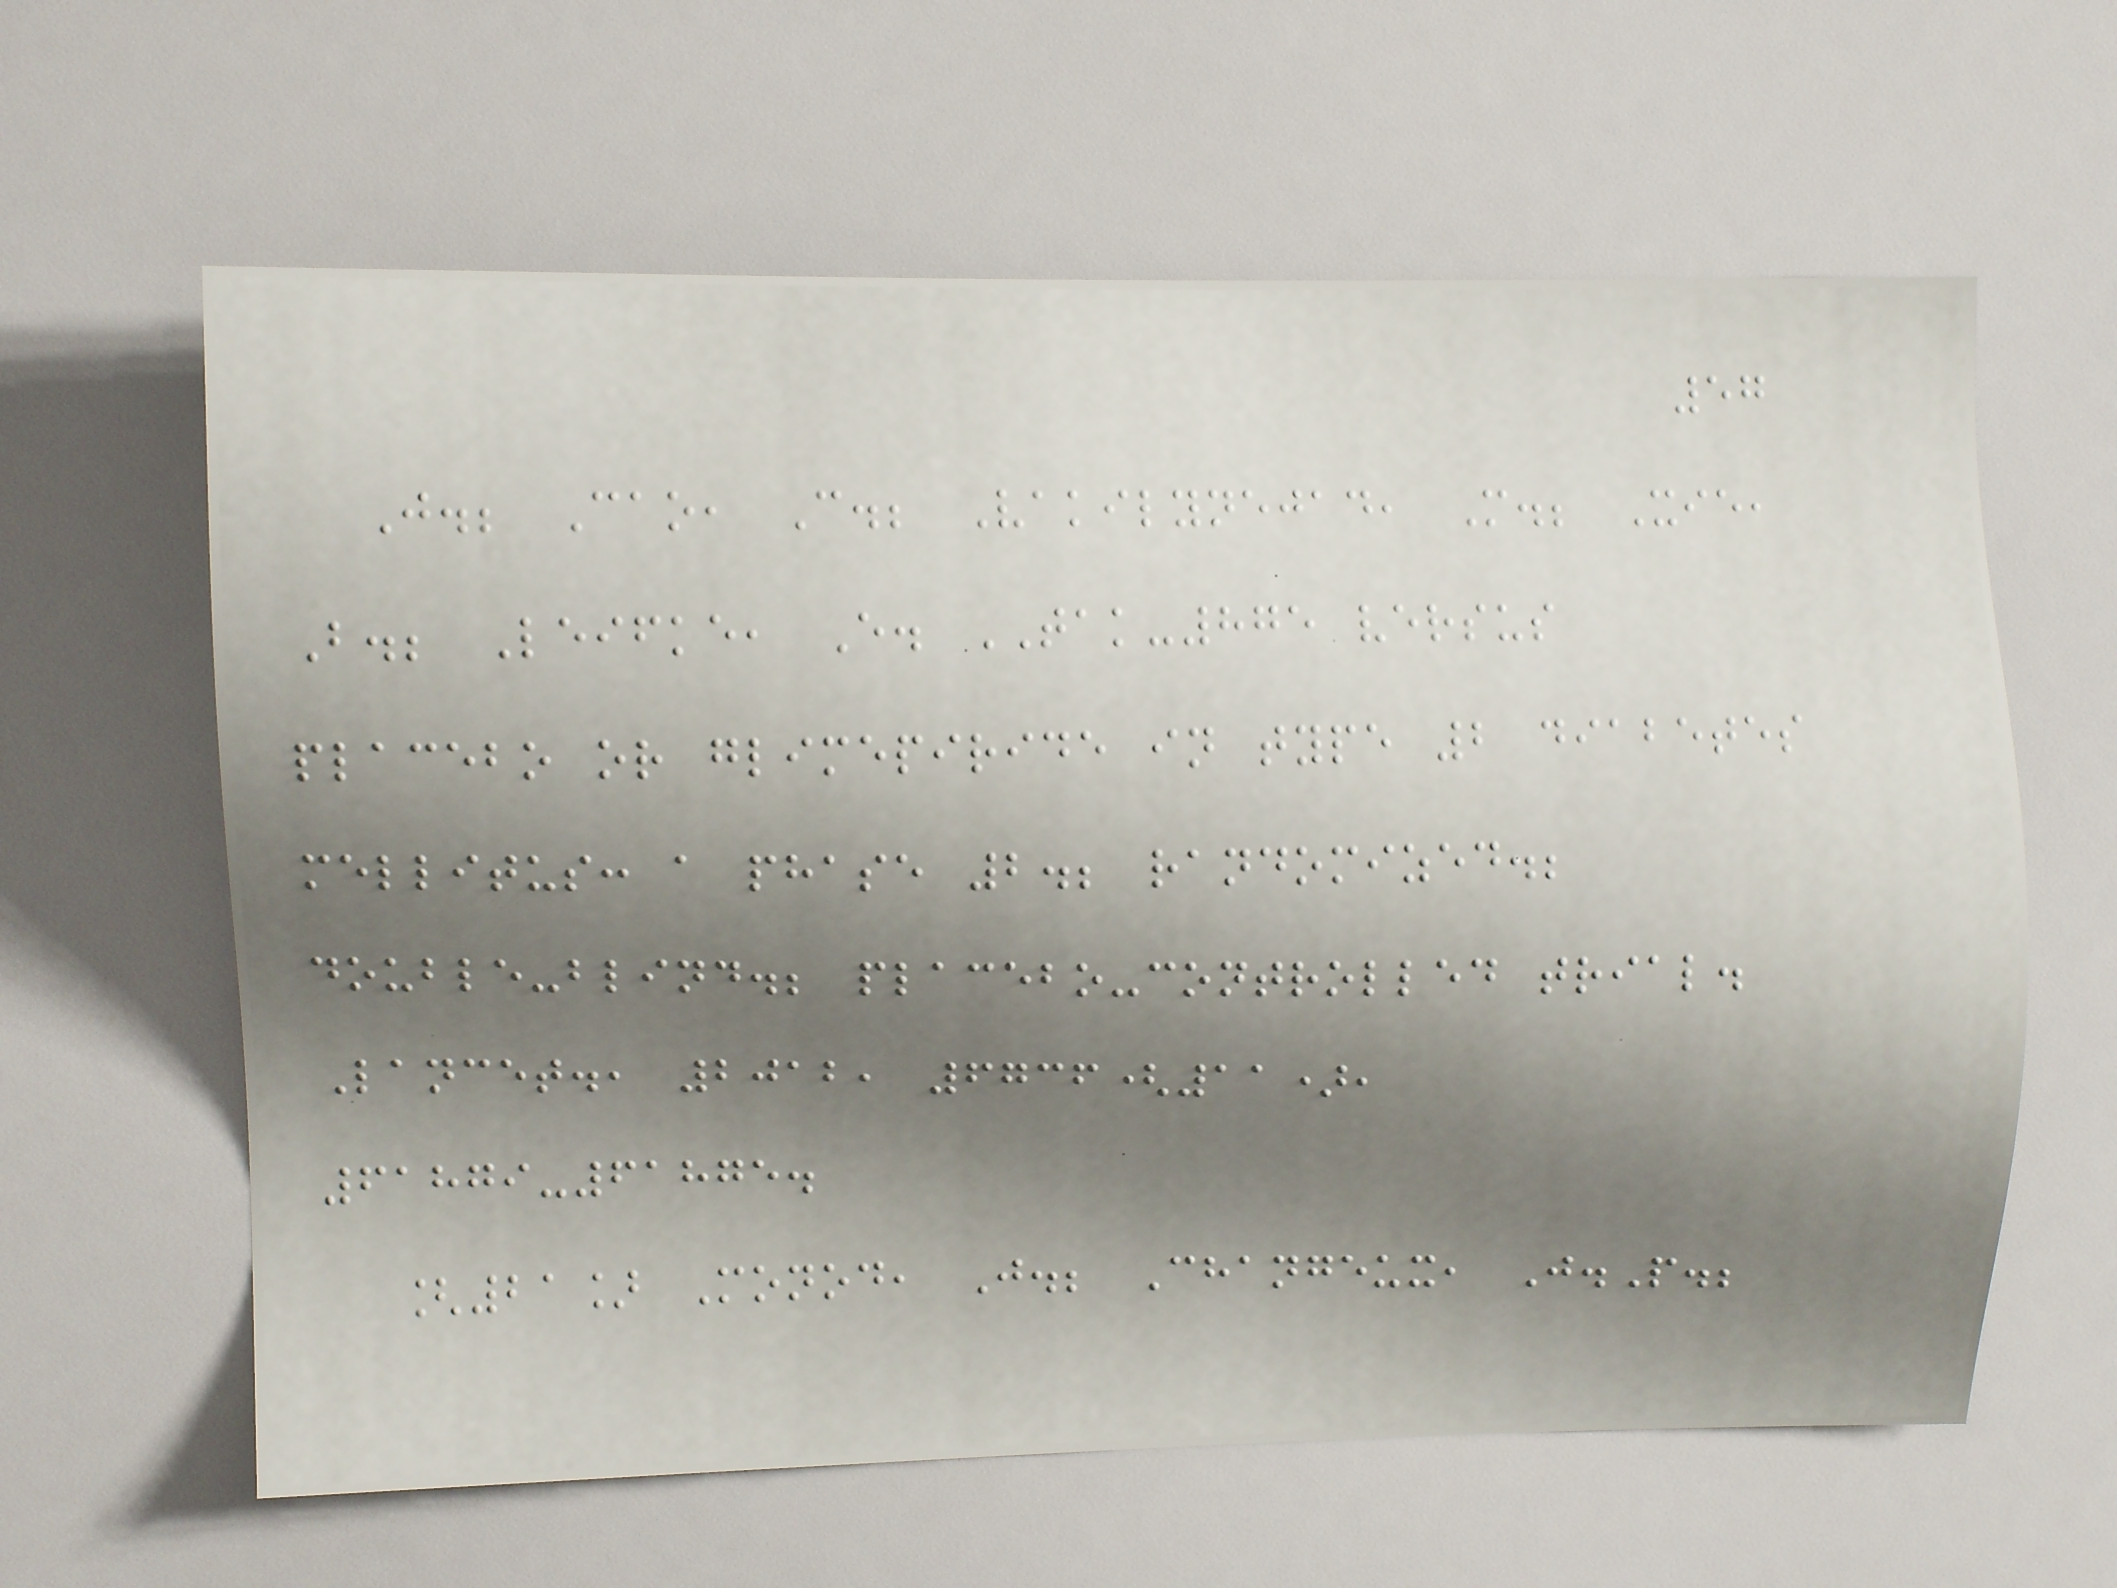57
J.; Cao, C.; Vakilynejad, M.; Xie,
B.; Leifke, E. TAK-875 versus
placebo or glimepiride in type 2 diabetes
mellitus: a phase 2.; randomized.;
double-blind.; placebo-controlled trial.
Lancet., 2012, 6736(11),
61879-61875.
[21] Monod, J.; Changeux, J.P.;
